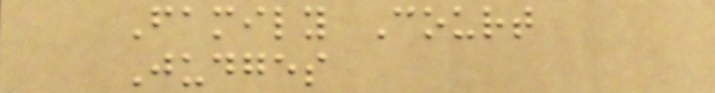Family Court
Judges
